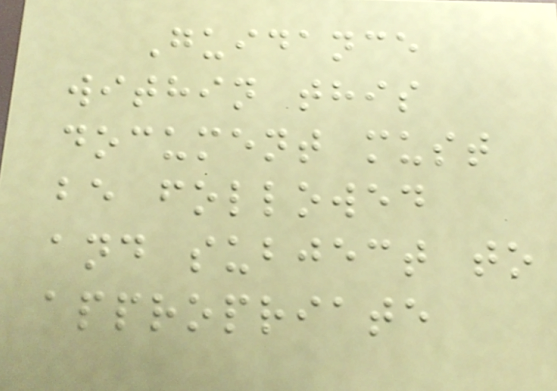Guidance
within this
document must
be followed
and subject to
appropriate
